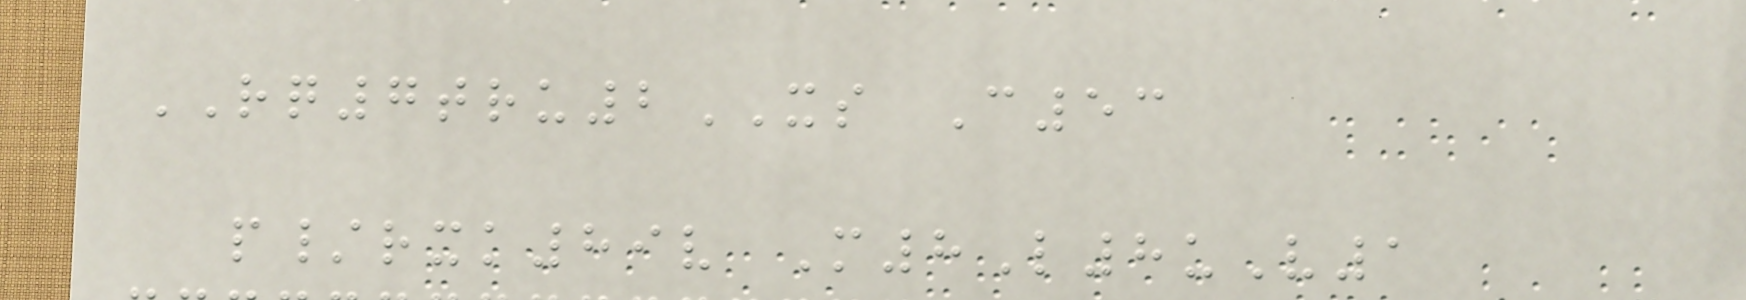RQ7tru2XS C53
p/rxk89v M8L8uV1
